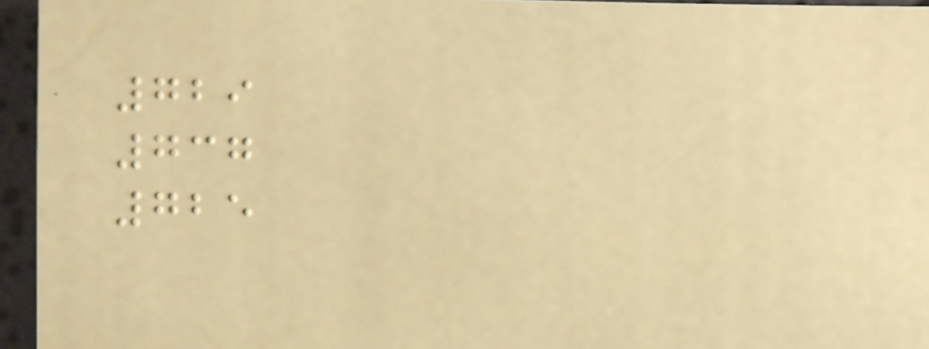729
737
725
